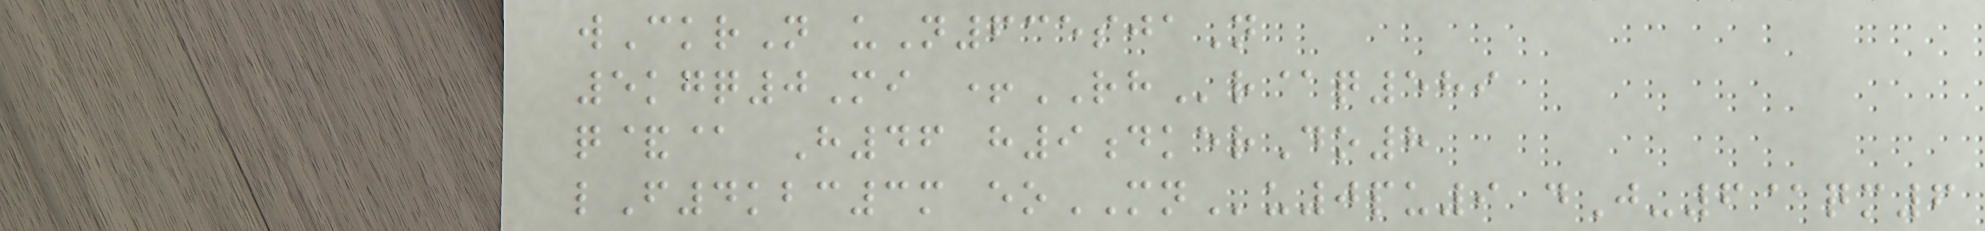wCkrN uN635sjaN
5kgq0Mi +RHr@q589
q&@ H46 h9dkerDo8
lF4kbc3m eoMNu0pu9 dJ-6@qm6
